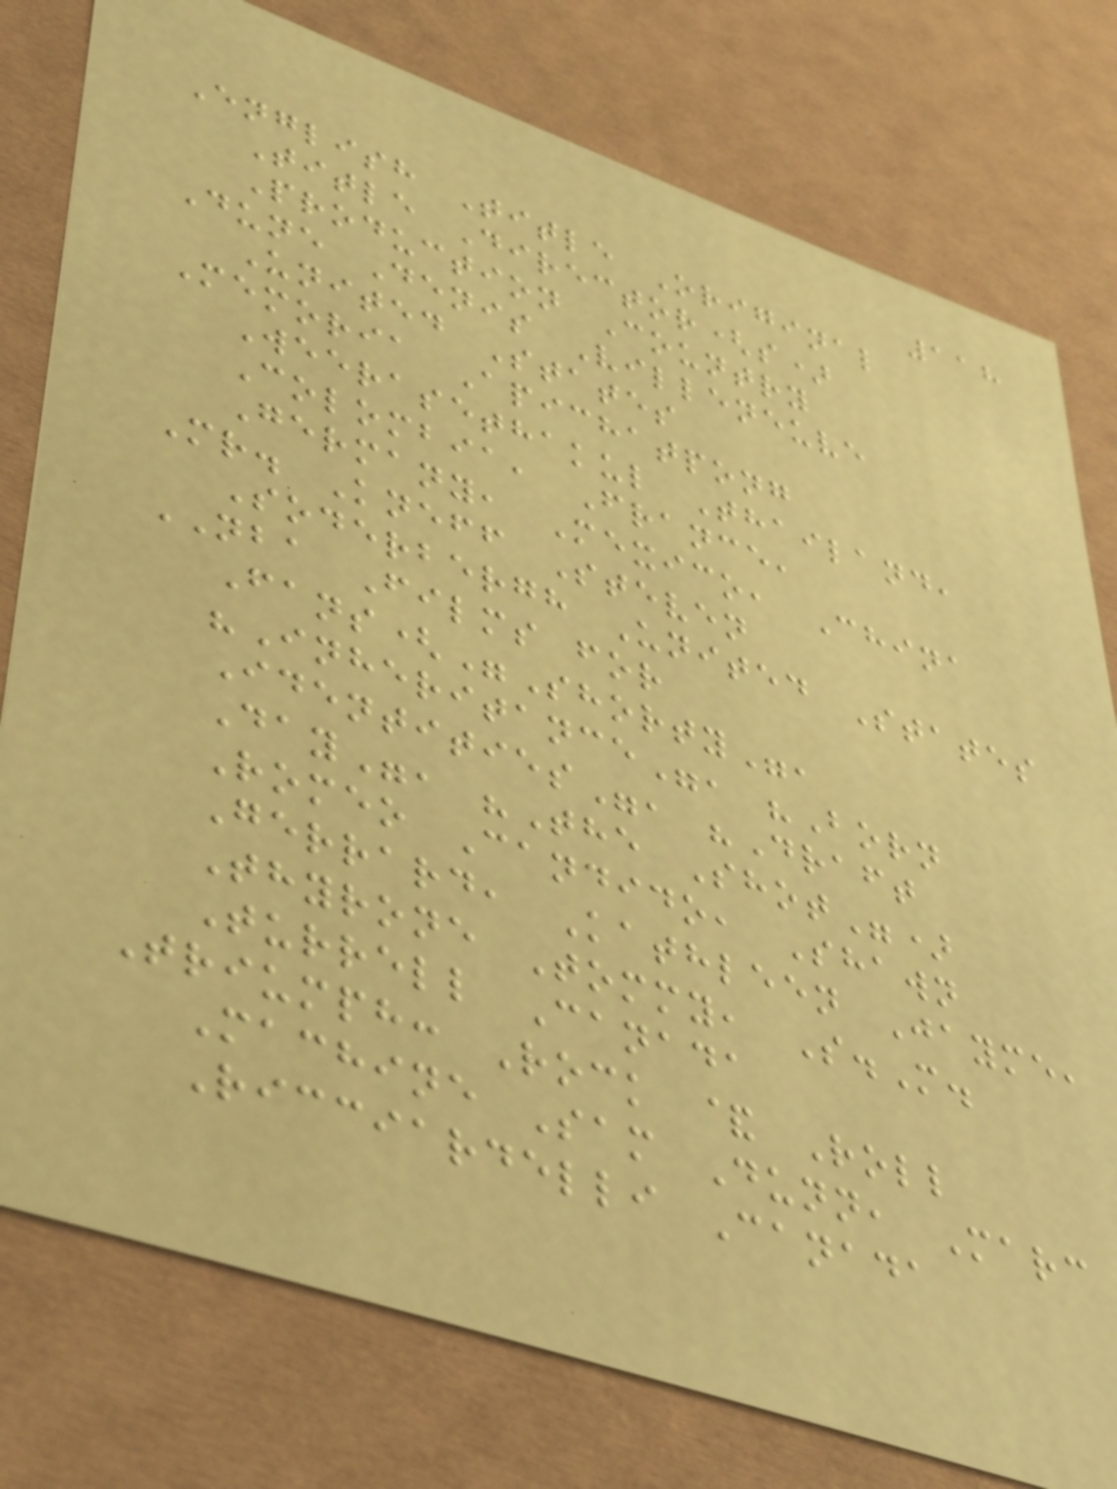118
English Title Original
Title Director(s)
Production Country
Dune Denis Villeneuve
United States
Memoria Apichatpong
Weerasethakul Thailand,
Colombia, France,
Germany, Mexico, China
Mr. Kneff Steven
Soderbergh United States
NBA Films for
Fans("Shorty",
"Inheritance", "Born
Identities", "Draft
Day", "The Shot")
Romeo Candido, Shawn
Gerrard, Kathleen Jayme,
Thyrone Tommy, S.M.
Turrell Canada
Triumph: Rock & Roll
Machine Sam Dunn, Marc
Ricciardelli Canada
